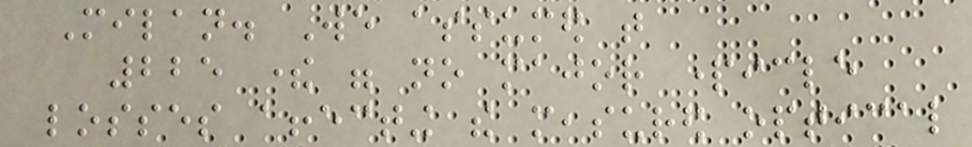Milan. We assumed that
225 there were no major particle
losses affecting the measured optical
